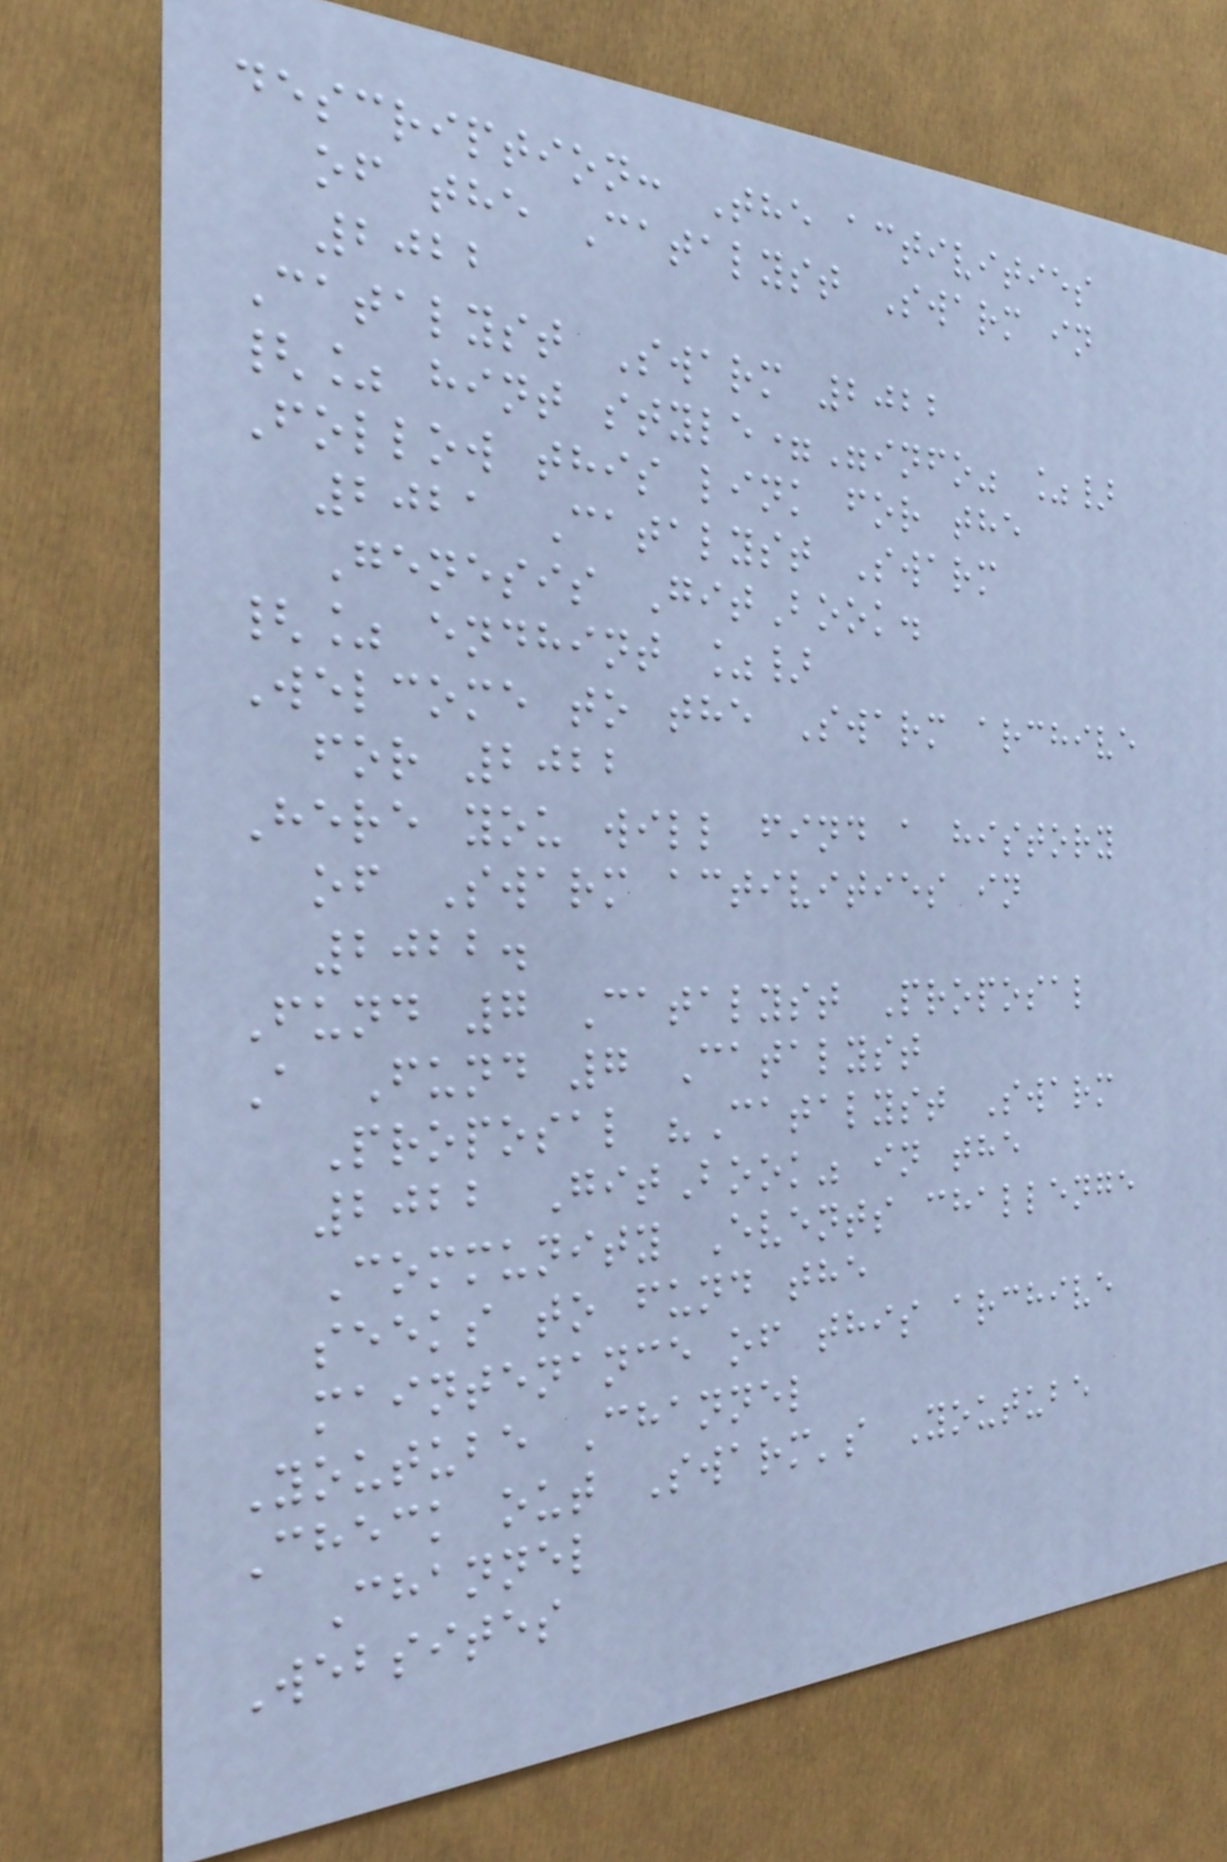description: The activities
of the Catalyst Swarm in
2022
Catalyst Swarm 2022
{% hint style="info" %}
Follow this link for the
2021 Catalyst Swarm
Genesis GitBook.
{% endhint %}
Welcome to the Swarm archive
for 2022
Here you will find a history
of Swarm activities in
2022.
Fund 7 Catalyst Proposal
A Fund 7 Catalyst
Proposal "Catalyst Swarm
2022 GitBook" in the
Community Events challenge
seeks to fund the
maintenance of this archive
Youtube Channel
Check out Swarm's Youtube
Channel
Websites
